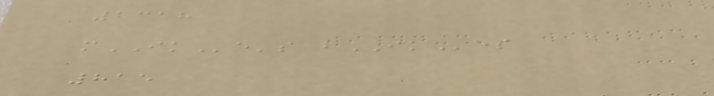2318
mIKe's bIKes
815
